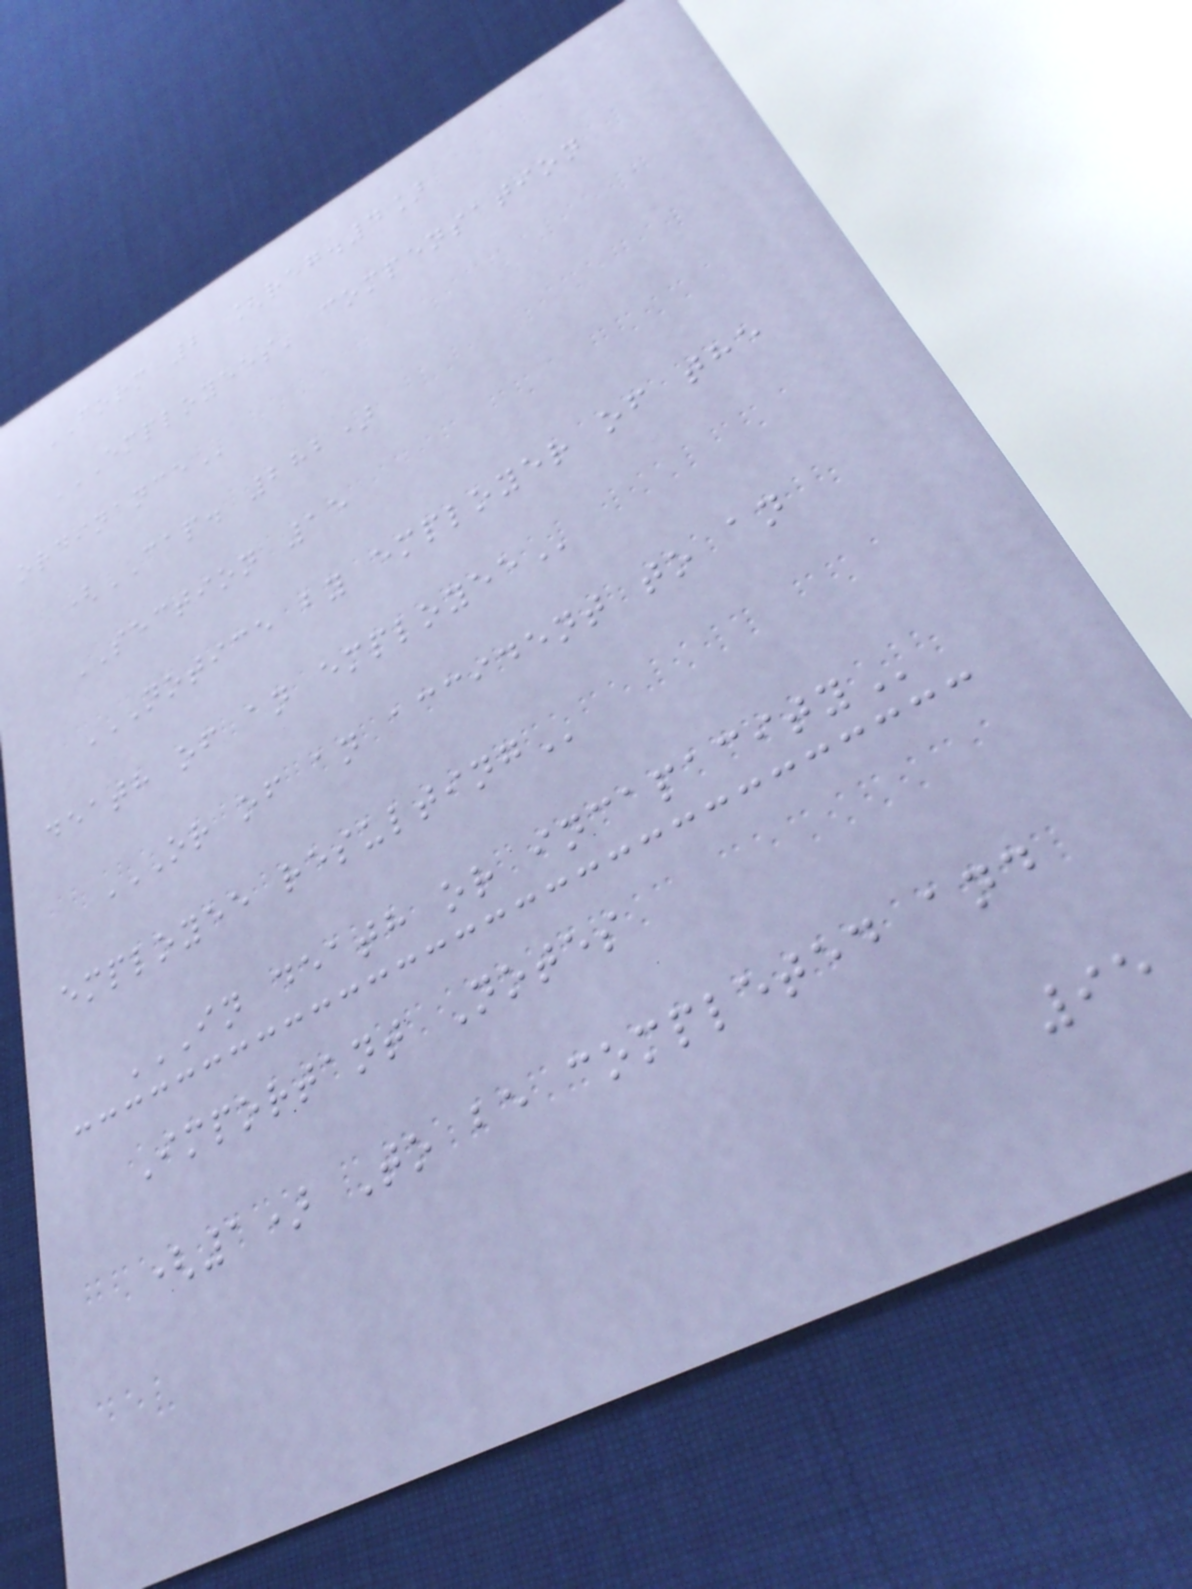FORM 2 [reg.4]
EMPLOYEES' COMPENSATION
ORDINANCE
(CAP. 282)
SECTION 15
NOTICE BY EMPLOYER OF THE
DEATH OF AN EMPLOYEE
OR OF AN ACCIDENT TO AN
EMPLOYEE RESULTING
IN DEATH OR INCAPACITY
Important Notes
(1) To be completed and
95
